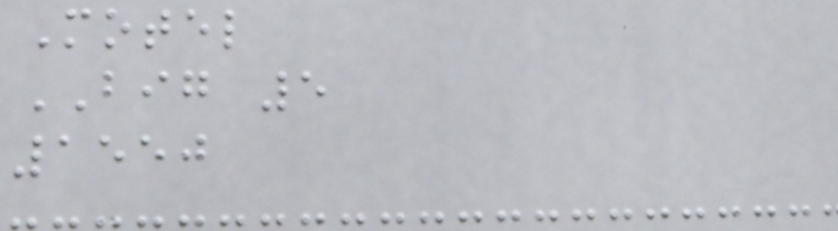Motel
BIG 5
1550
